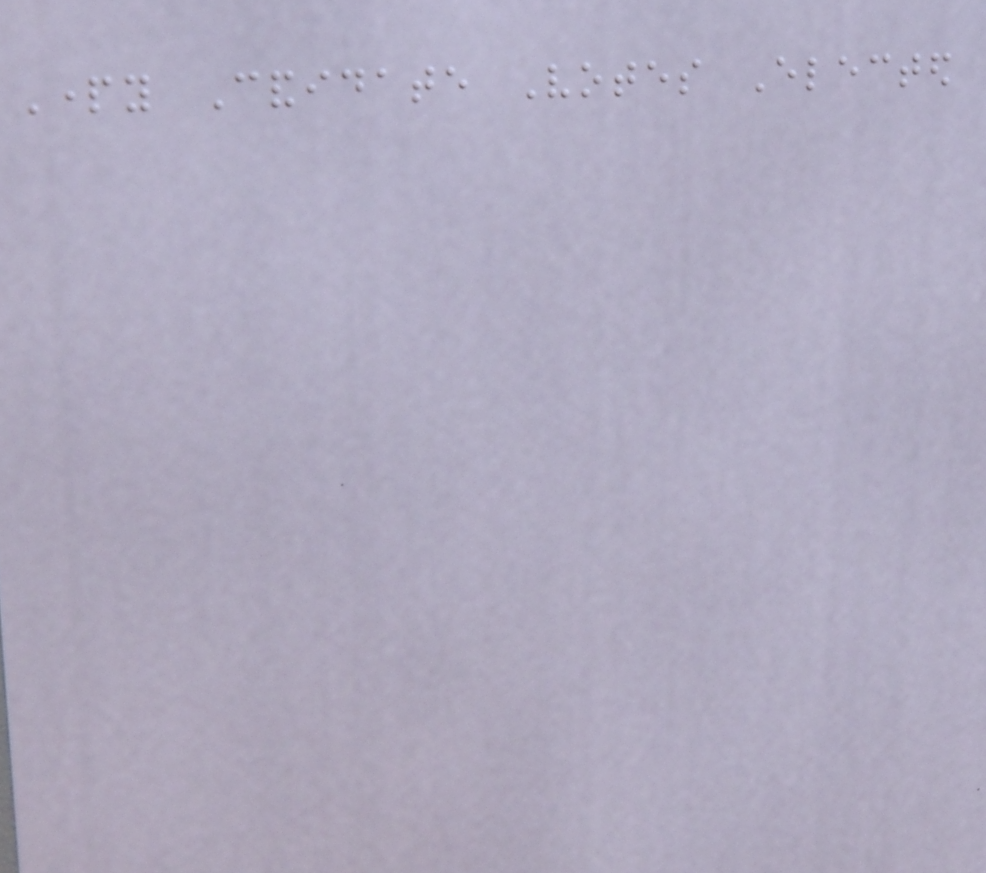Party Candidate Votes Elected
